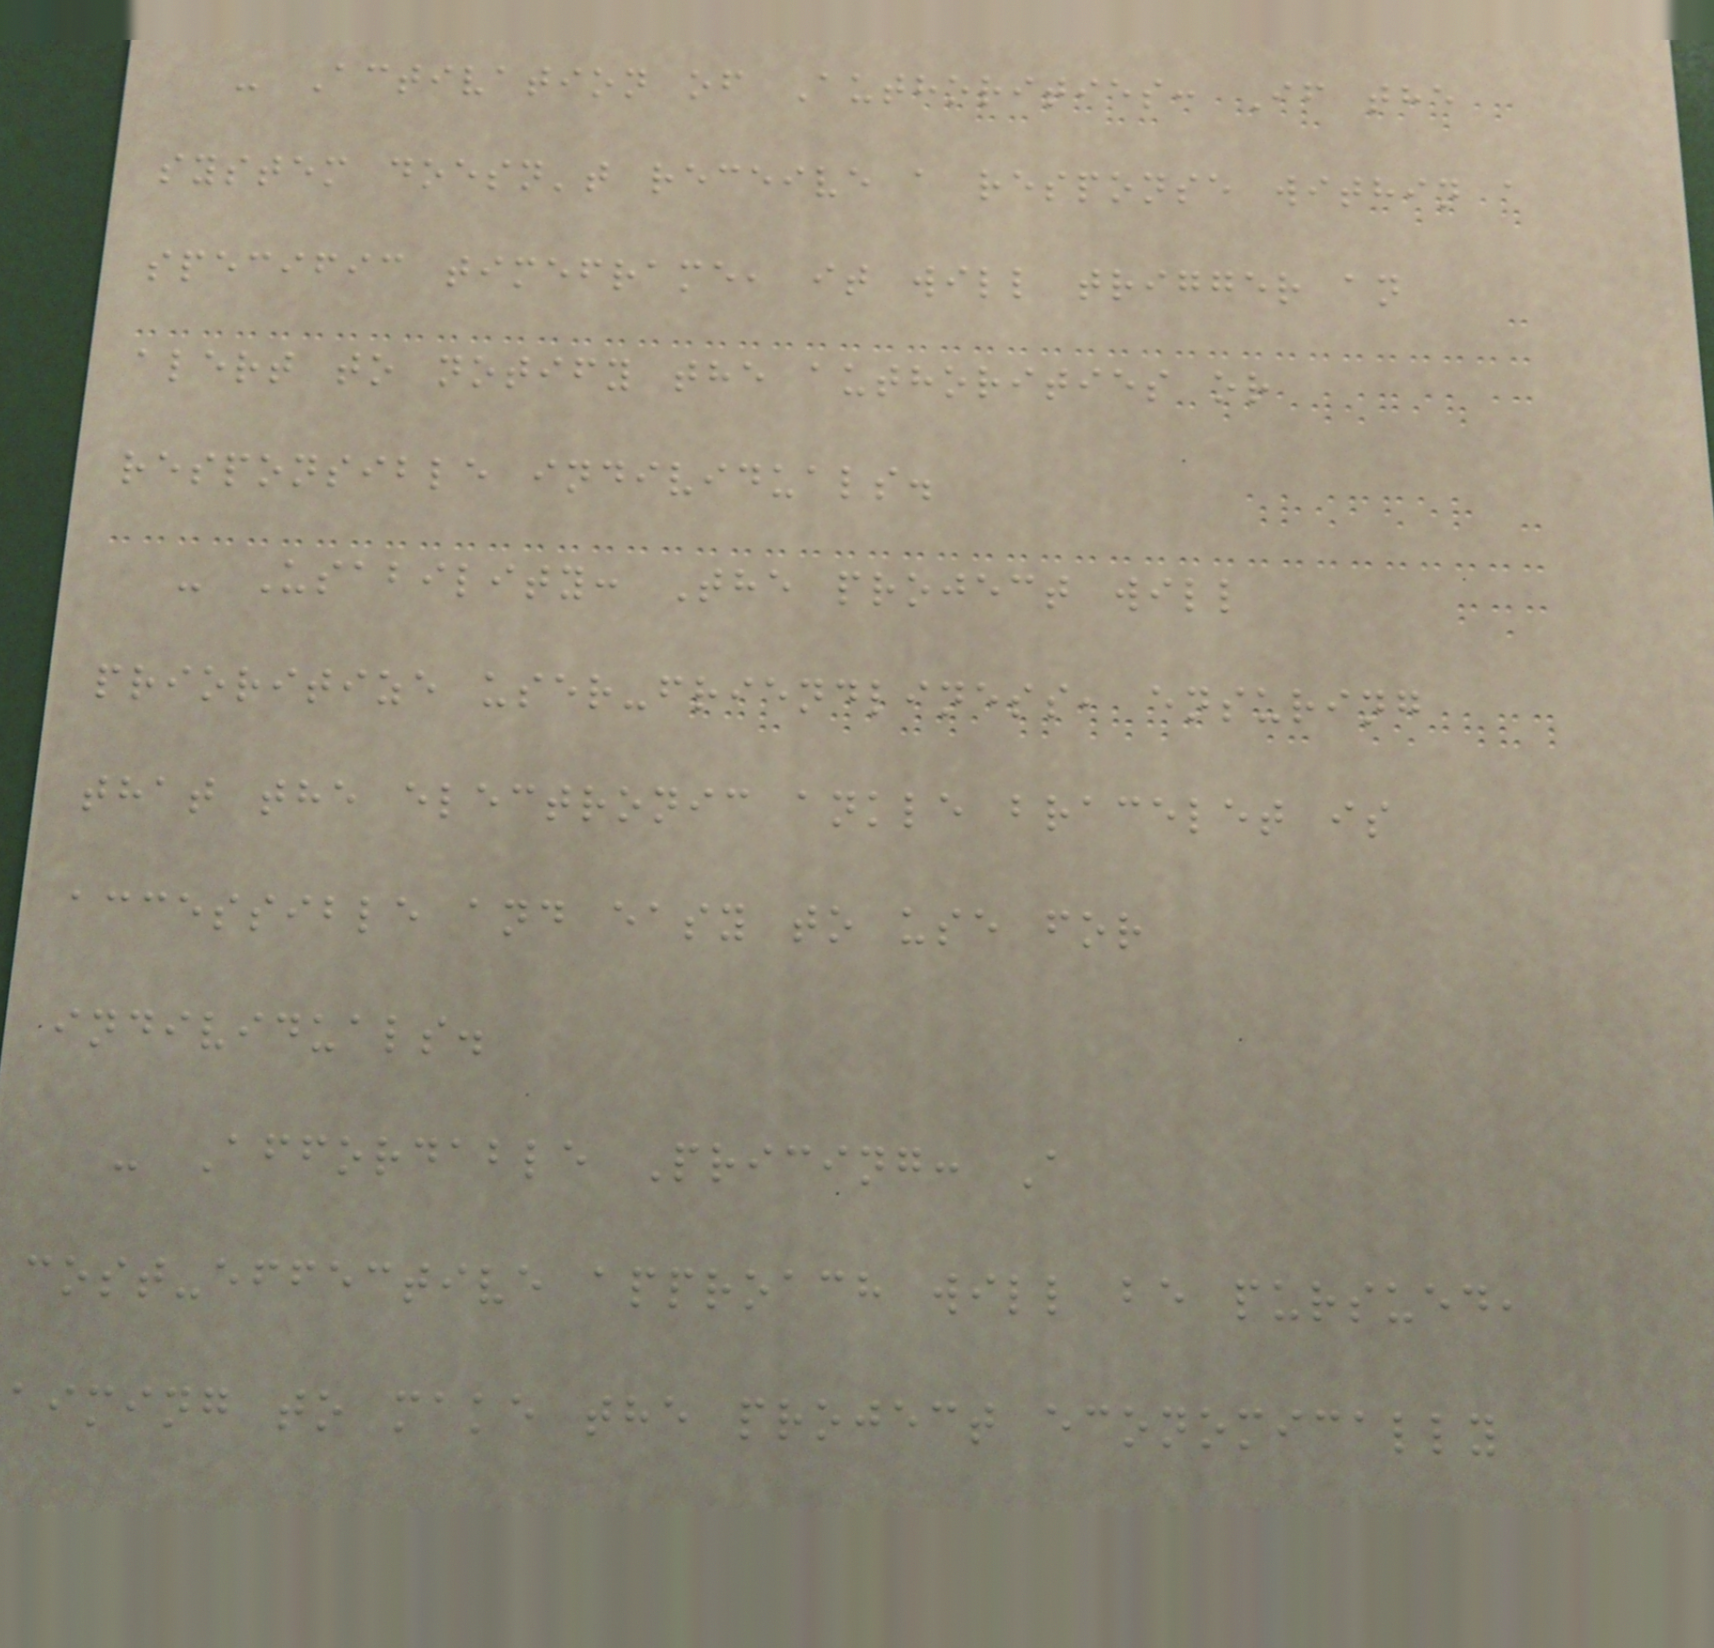- Activation of Authorities: If the
system doesn't receive a response within a
specific timeframe, it will trigger an
alert to notify the authorities or
responsible individuals.
- Usability: The project will
prioritize user-friendliness, ensuring
that the electronic ankle bracelet is
accessible and easy to use for
individuals.
- Affordable Pricing: A
cost-effective approach will be pursued,
aiming to make the project economically
